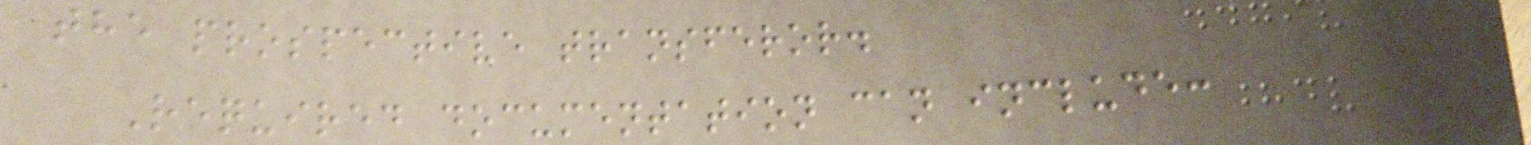the prospective transferor.
Required documentation can include:
